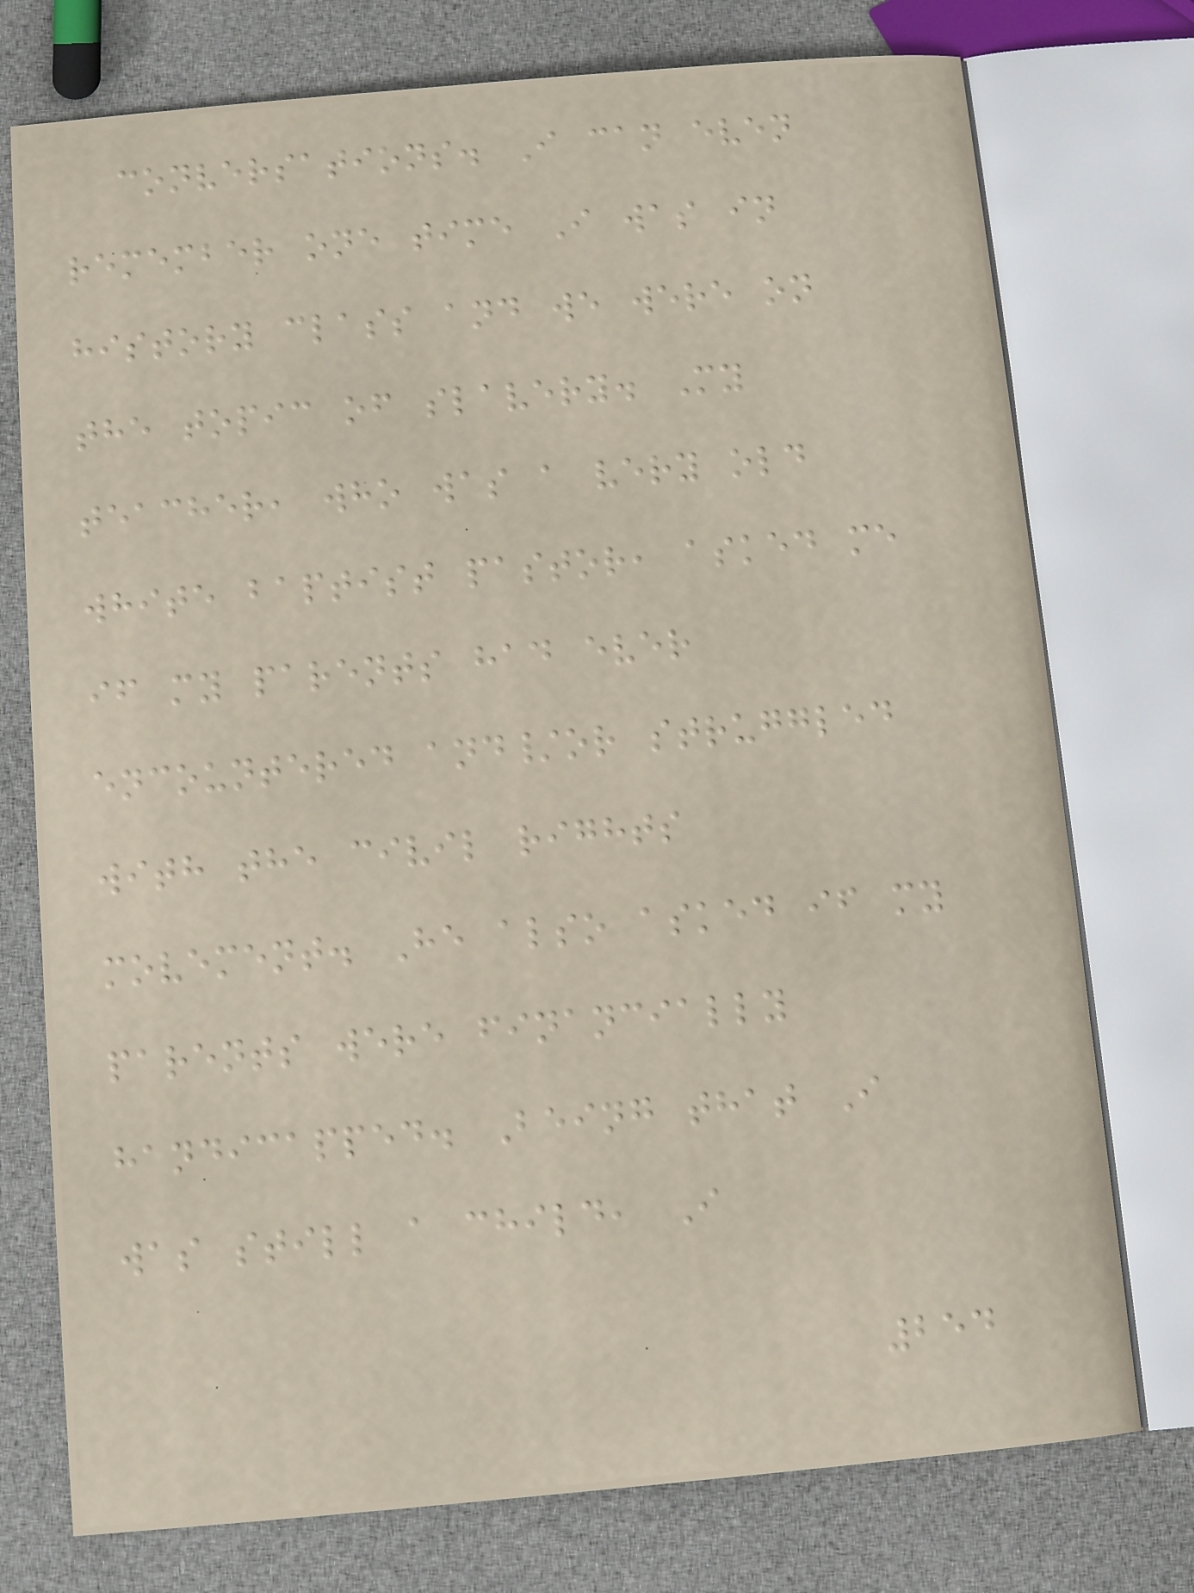conversations. I can even
remember one time I was in
history class and we were on
the topic of slavery. My
teacher, who was a very old
white baptist pastor, asked me
if my parents had ever
encountered and/or struggled
with the civil rights
movement. He also asked if my
parents were financially
handicapped. Being that I
was still a child, I
254
